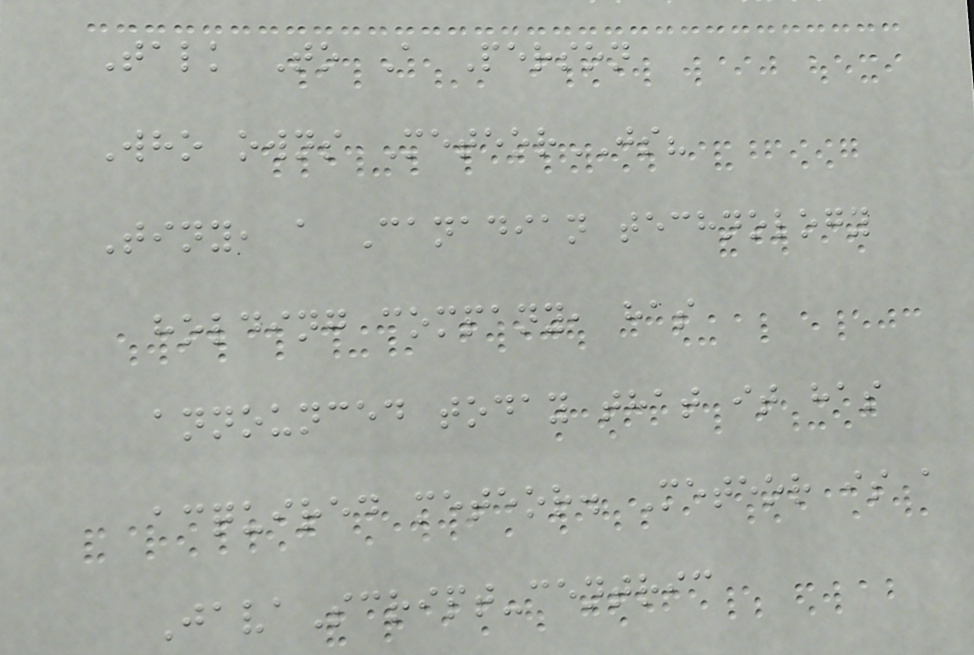Talk To A Person
Who owns MeteorJS?
Tiny, a Canadian technology
holding company, has
announced today that it has
acquired meteor. Meteor is a
JavaScript-centric
